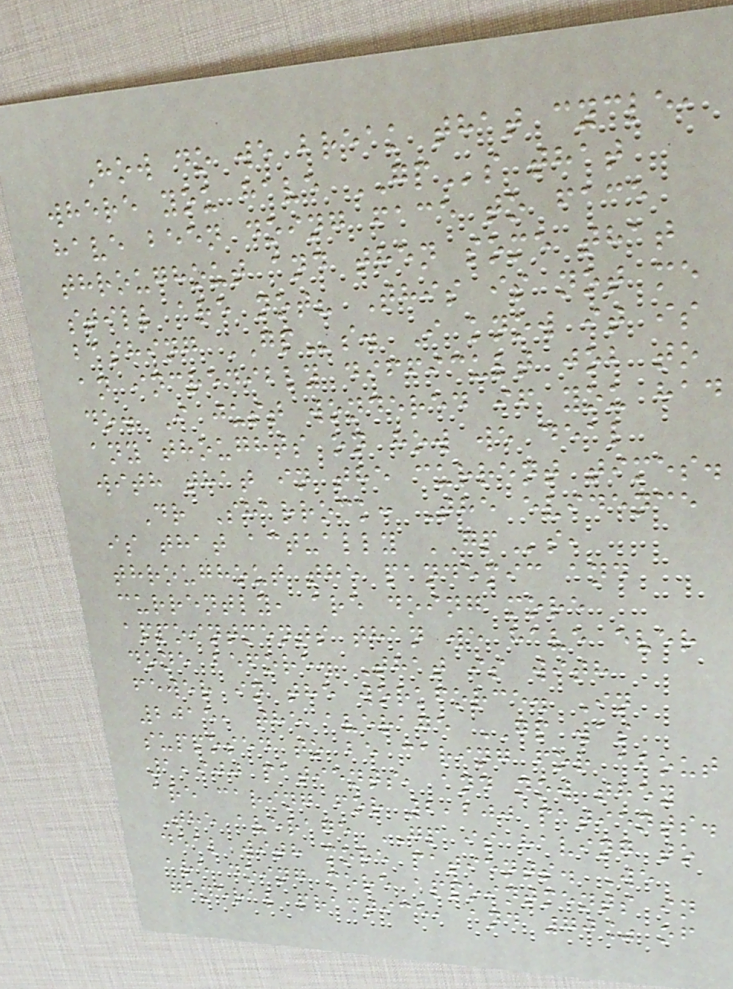How do we break that cycle,
where you have GPs that
have been doing face to face
throughout and then some that
still are not? This is not me
bashing GPs. I know it is
an incredibly difficult job to
do. I just wondered if you had
any thoughts on how we deal
with that in the current times.
Dr Sharrock: The evidence
is that actually GPs,
throughout the pandemic and
currently, are doing more
appointments than we have ever
done before. That is with
fewer in the workforce. In
2015, the average GP was
supposed to be caring for about
1,900 patients, and now they
are caring for 2,200 patients.
The average GP is having to
deal with more patients. We
are doing more appointments in
general practice, and 70% of
